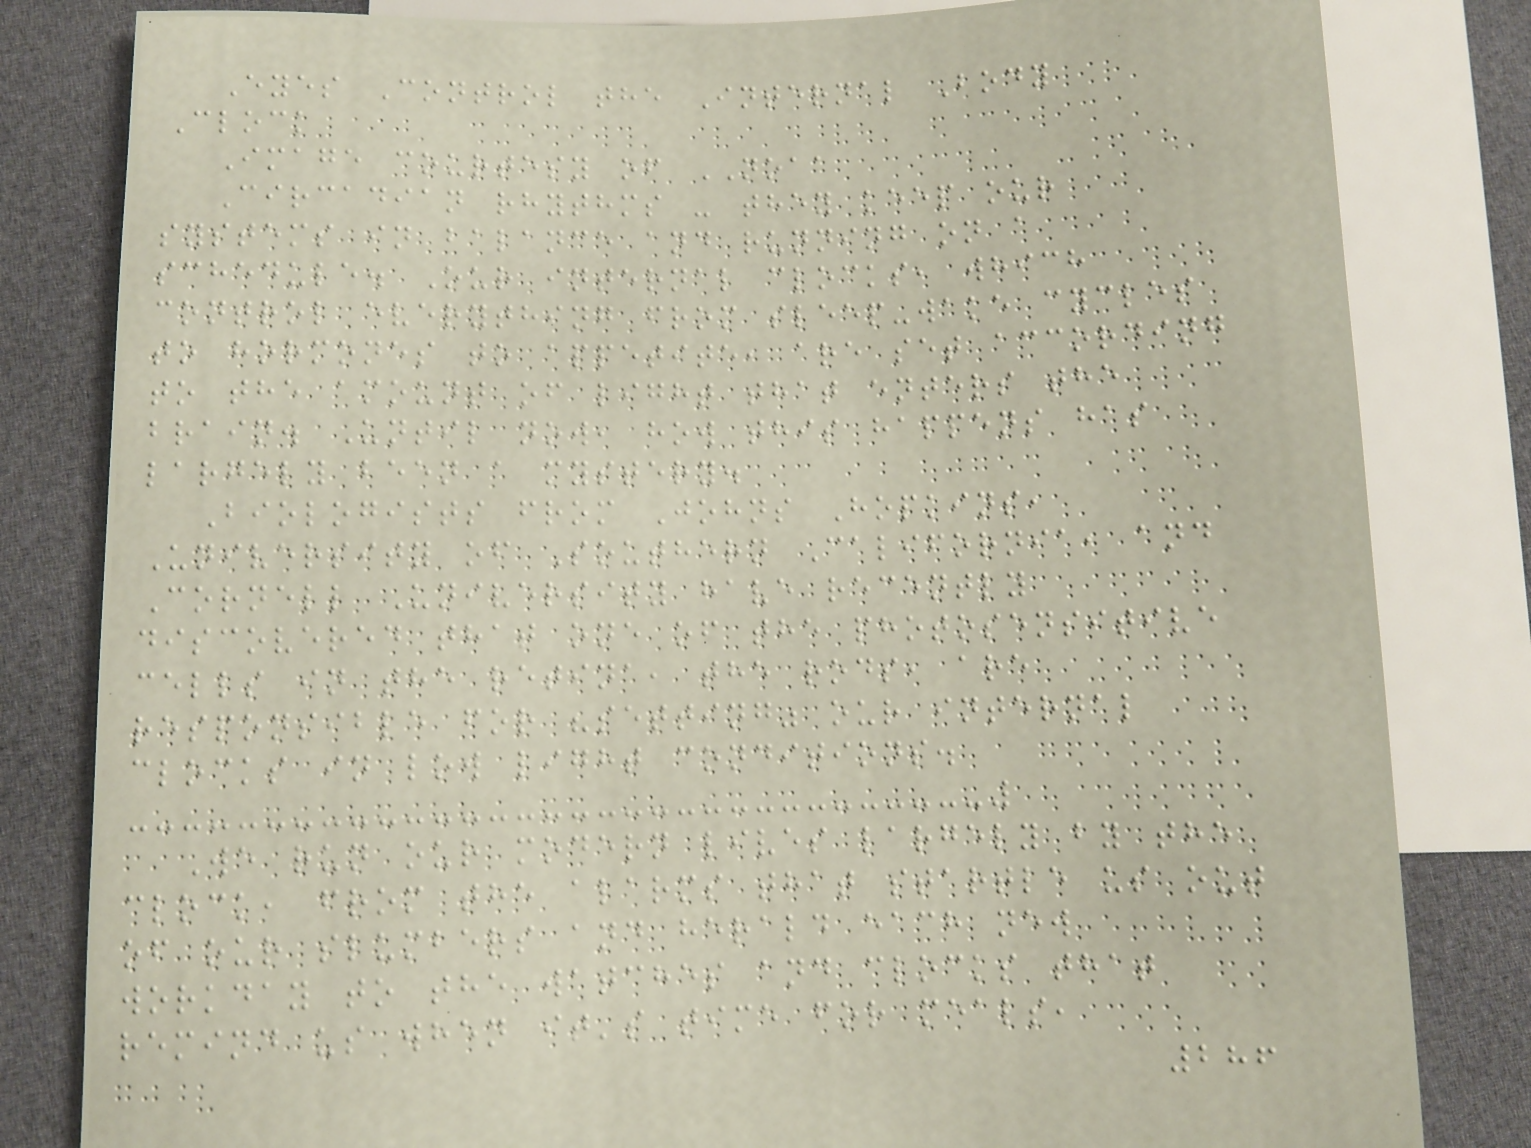Eyes Control the Internal Body
Clock
Image courtesy of NOAA
Circadian rhythms - they keep our
systems in balance and running on a
schedule. Our internal clocks, which
control everything from sleep-wake cycles
to hormones to appetite, are set according
to the amount of light that enters the
brain. Until now, how this happens has
largely been a mystery.
Biologists from Johns Hopkins,
University of Southern California, and
Cornell University have recently
discovered that one of the photosensitive
cells in the retina, the rods, are
responsible for "setting" our internal
clocks in low light conditions.
We run our modern lives largely by the
clock, from the alarms that startle us out
of our slumbers and herald each new
workday to the watches and clocks that
remind us when it's time for meals,
286
